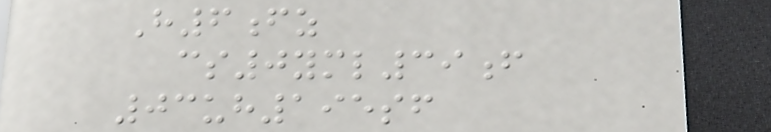H6fz
cs0yml39f
03uh195sf
